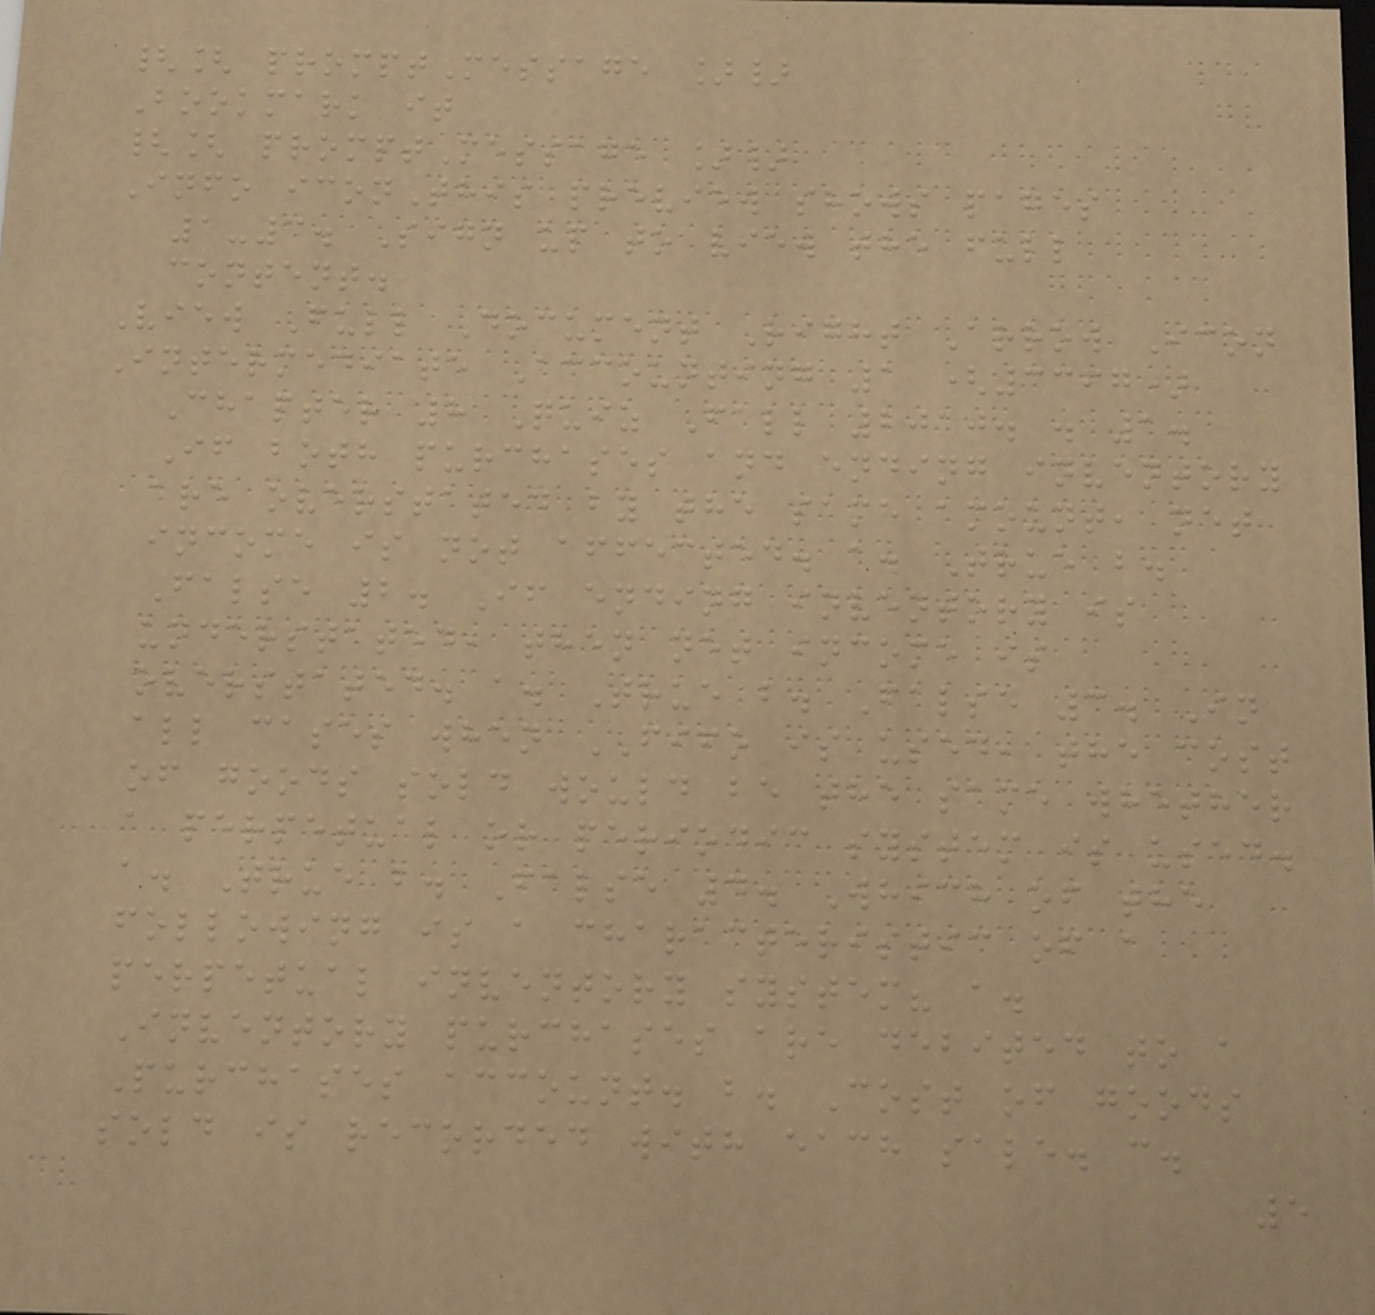{[ promptMessage ]}
Bookmark it
{[ promptMessage ]}
Info iconThis preview shows pages
1-3. Sign up to view the full
content.
View Full Document Right Arrow Icon
Intermediate Accounting 1 (3367)
Chapter 8 Quiz Fall 2010. . 1.
If both purchases and ending inventory
are overstated by the same amount, net
income is not affected. a. True b.
False 2. If ending inventory is
understated, then net income is
overstated. a. True b. False 3. In
all cases when FIFO is used, the cost
of goods sold would be the same whether
a perpetual or periodic system is used.
a. True b. False 4. Which of the
following is a characteristic of a
perpetual inventory system? a.
Inventory purchases are debited to a
Purchases account. b. Cost of goods
sold is recorded with each sale. c.
5
